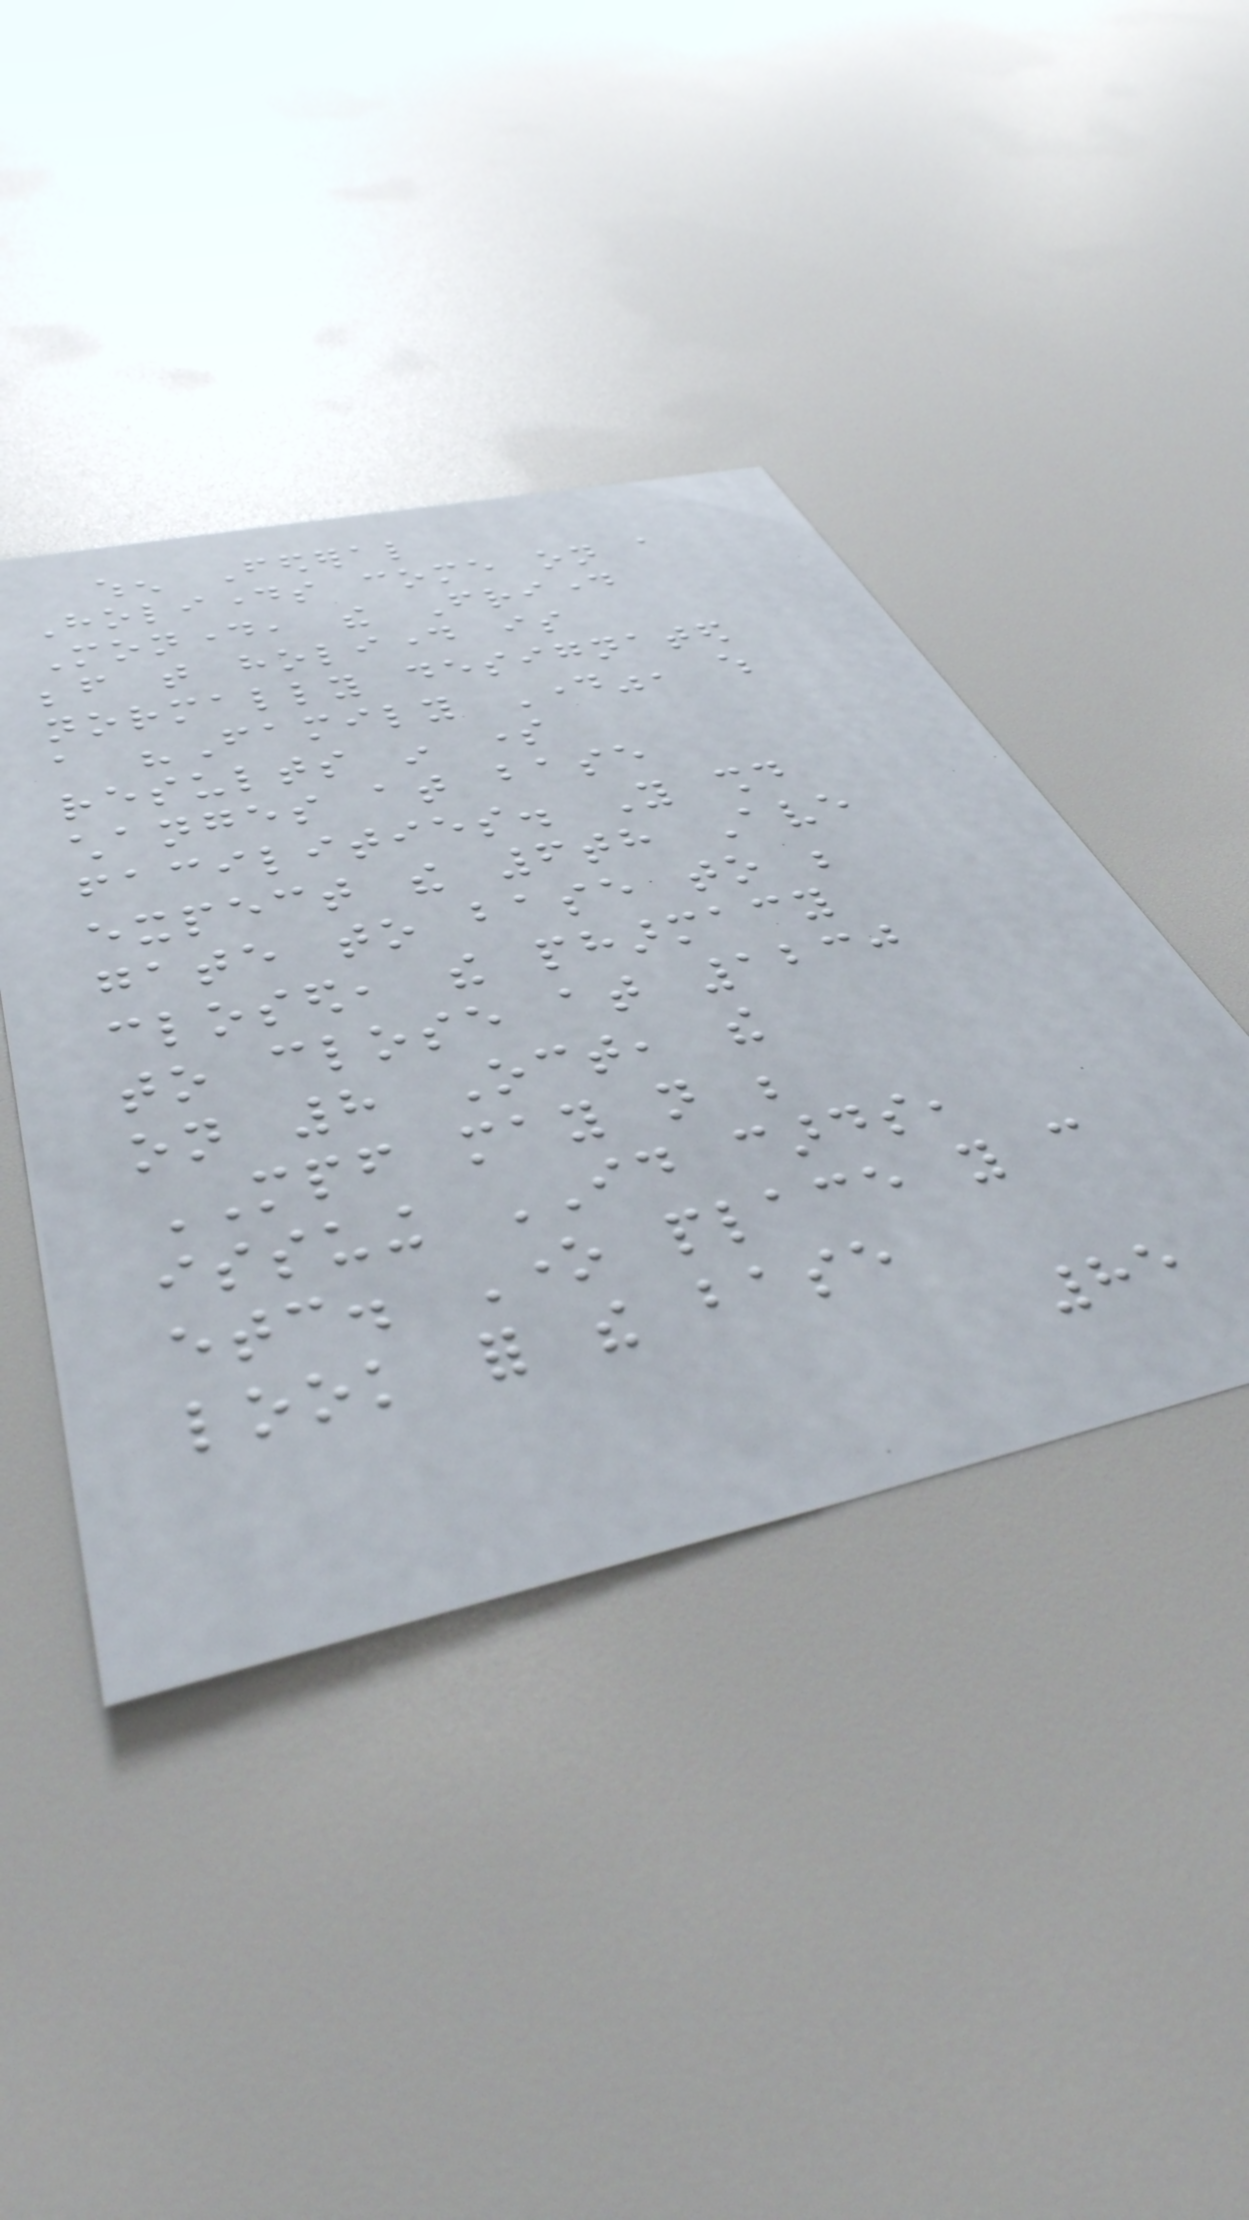when Federal
Holidays come on a
Monday, the Friday
before that holiday is
normally designated
a "Family Day", which
results in some
changes at base
facilities. You should
expect the 6th Ave
gate to base to be
closed, the pharmacy
to close at 1230
on 8 Oct, the
MPF may not be
issuing ID cards,
etc. One place you can
look for the base
85
